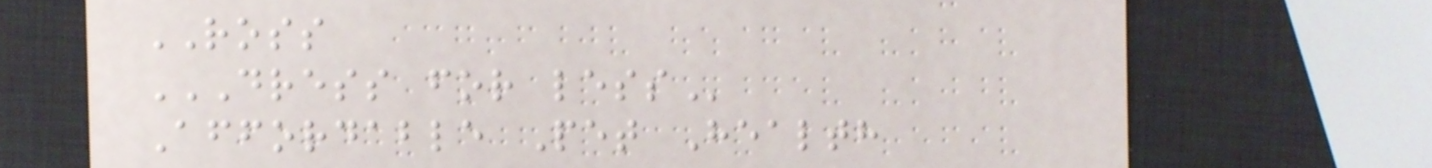ROSS
DRESS FOR LESS
Affordable Pet Health
